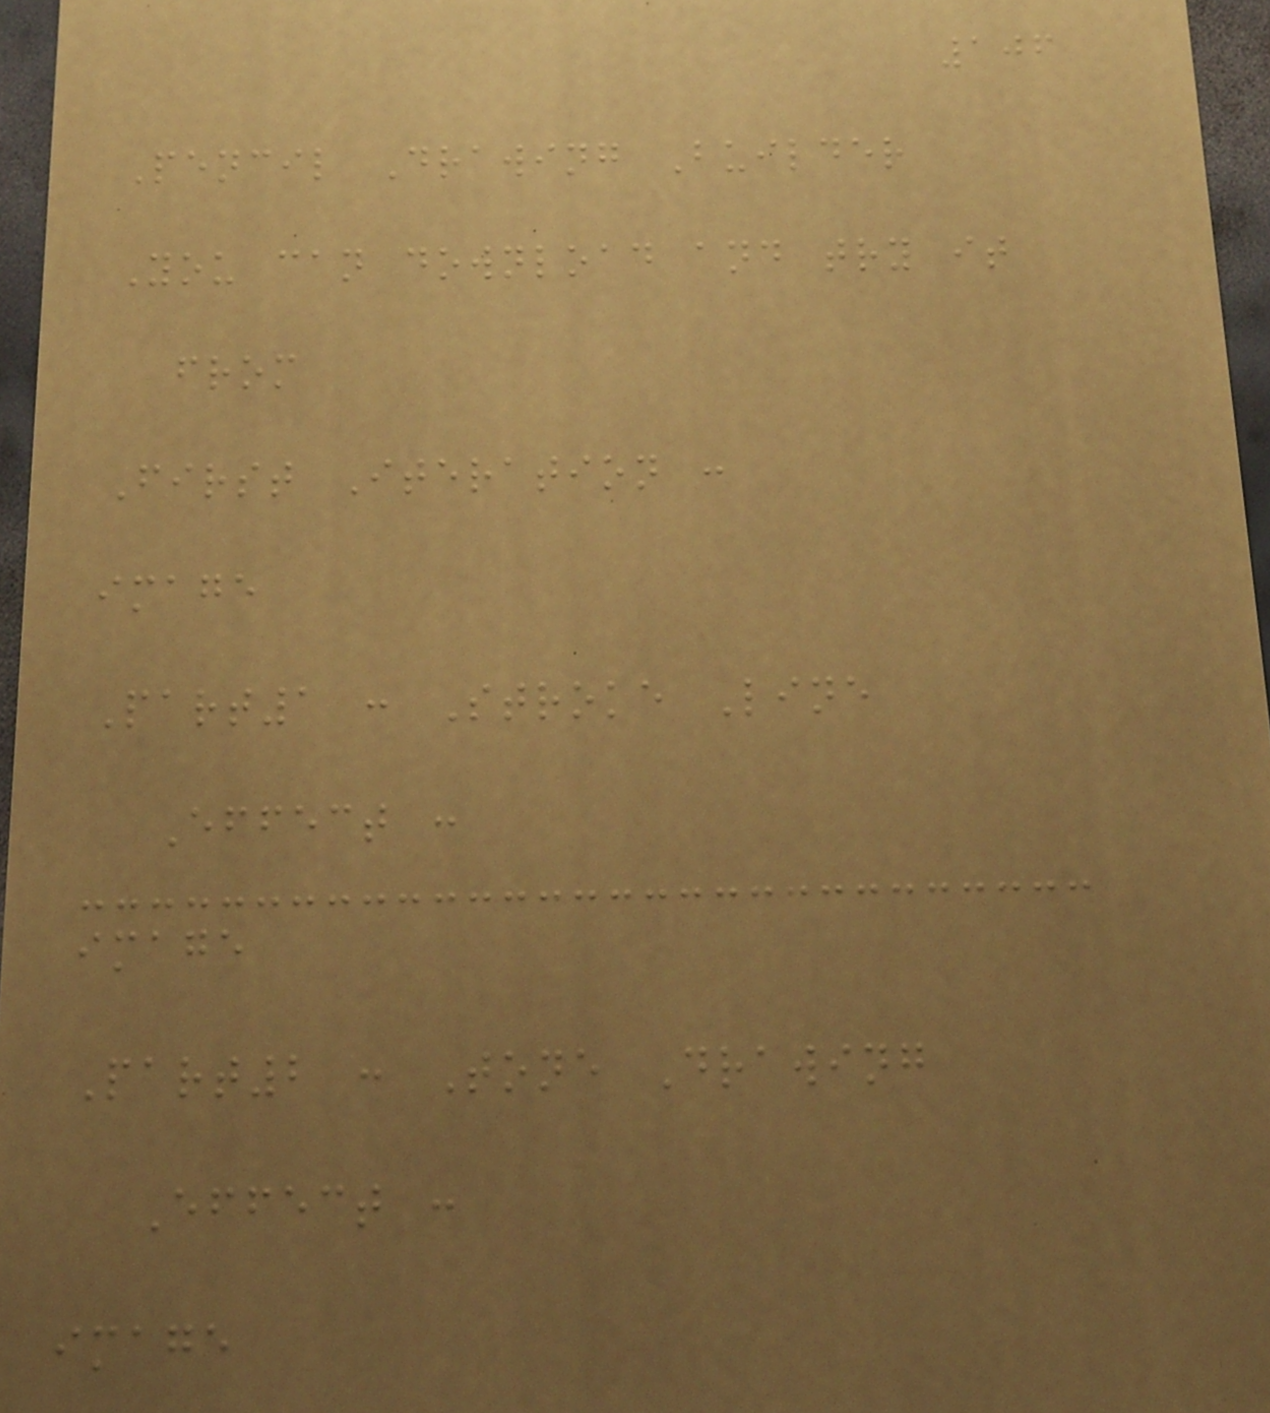106
Pencil Drawing Builder
You can download and try it
from
First Iteration :
image
Part1 : Stroke Line
Effect :
image
Part2 : Tone Drawing
Effect :
image
